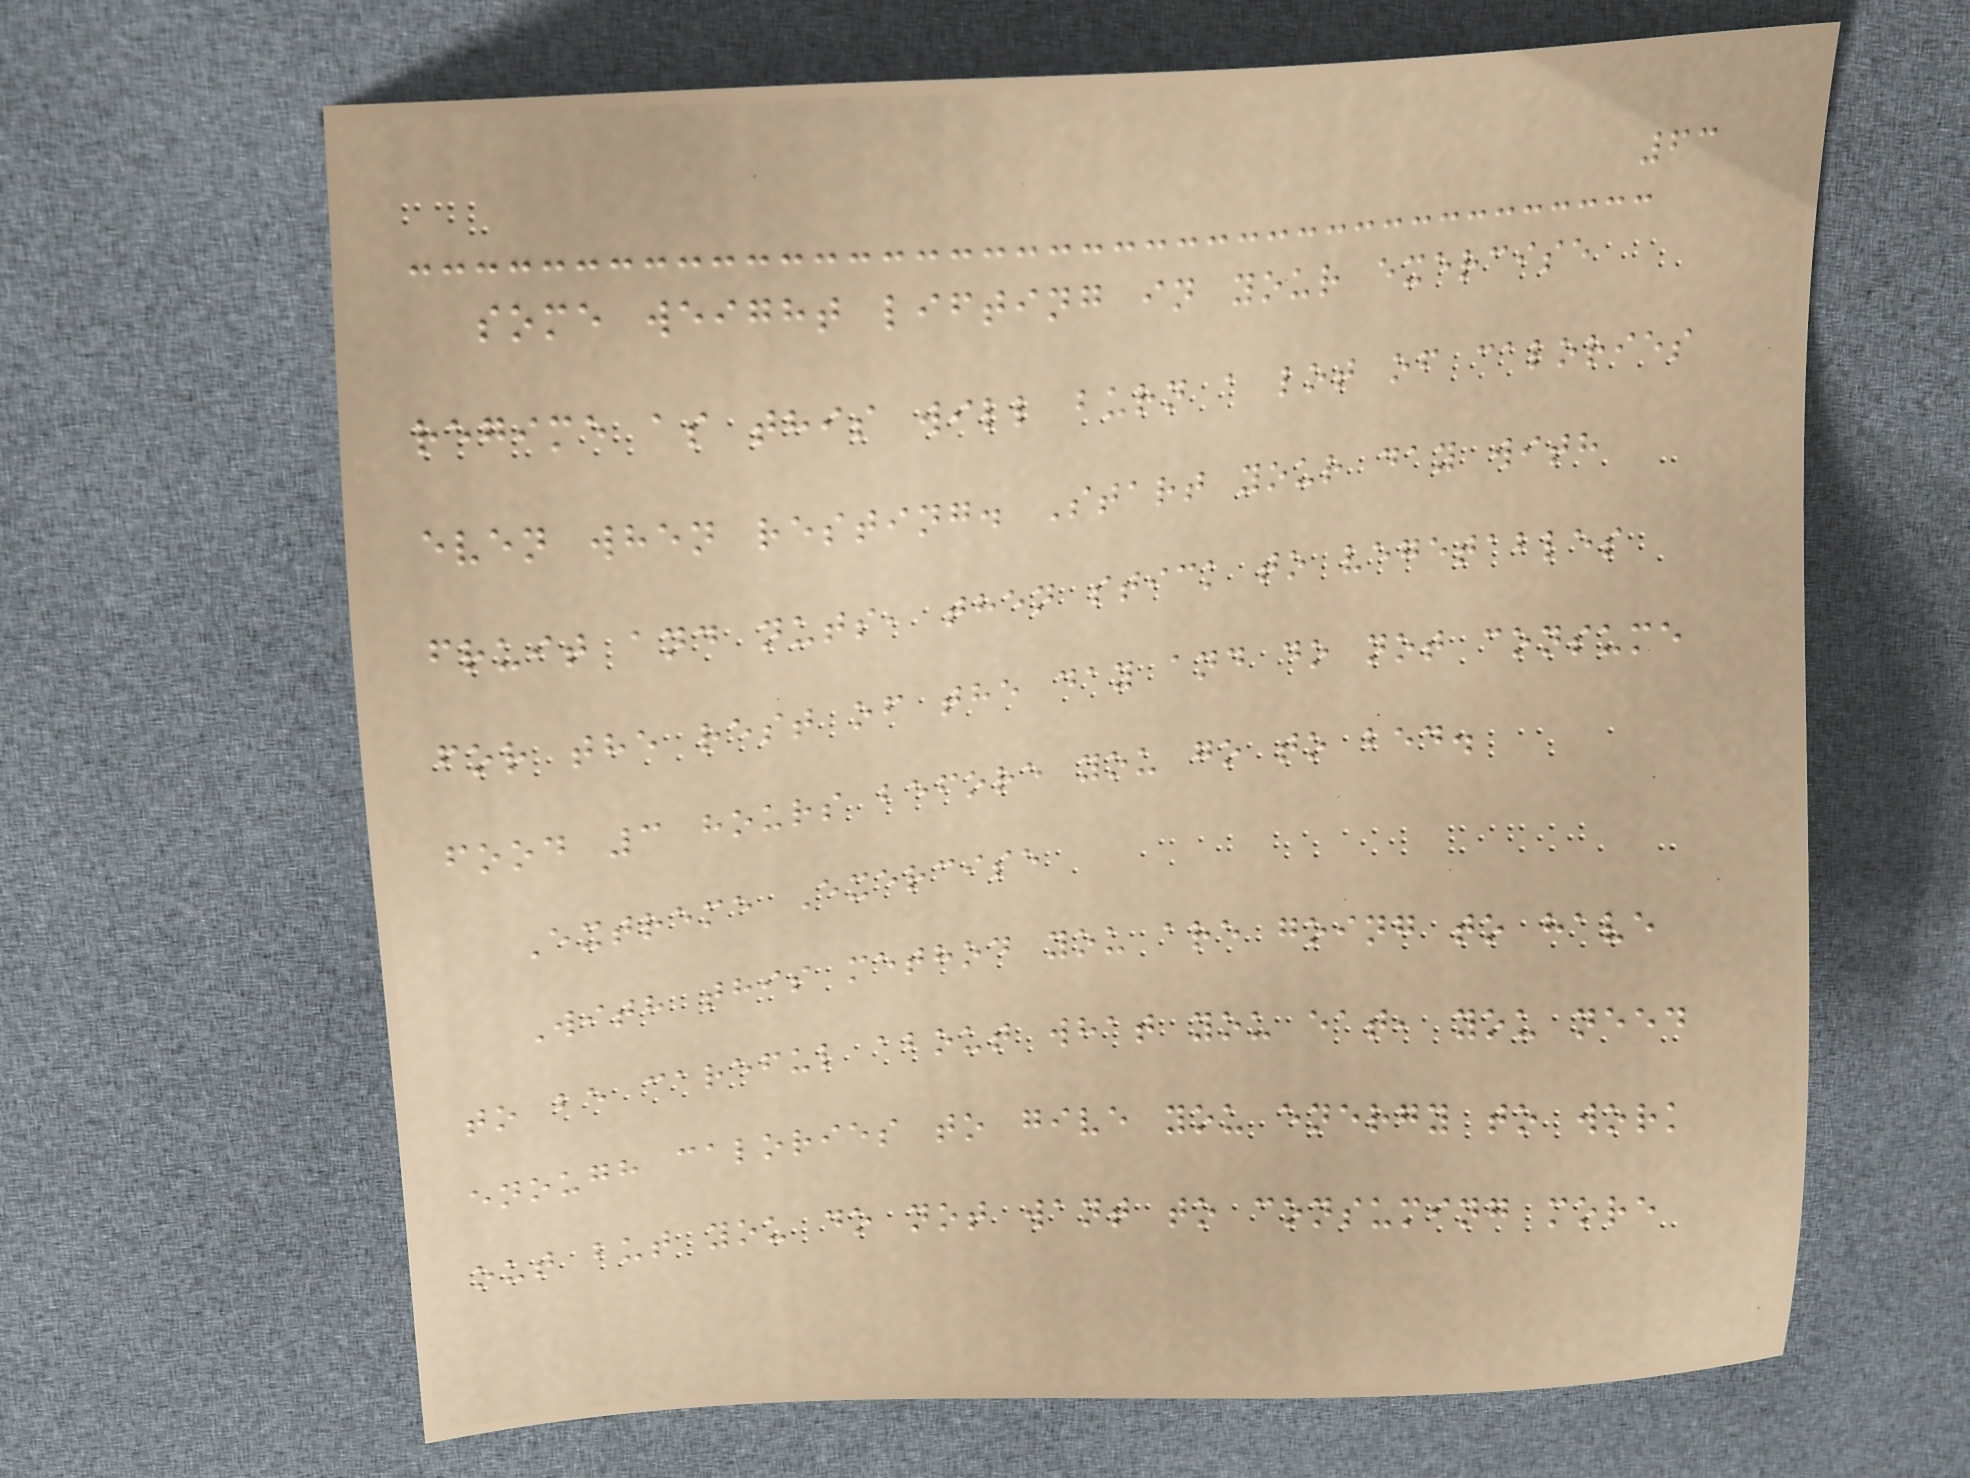63
some weight lifting in your exercise
regime as this will burn a lot of calories
even when resting. Start your day with
fruit and nuts, then stick to vegetables
for the rest of the day and do not consume
food 3 hours before you go to bed.
Extreme Exercise
With this method you are going to have
to be careful about what you eat, you need
enough calories to give you energy to work
out but you do not want to consuming more
